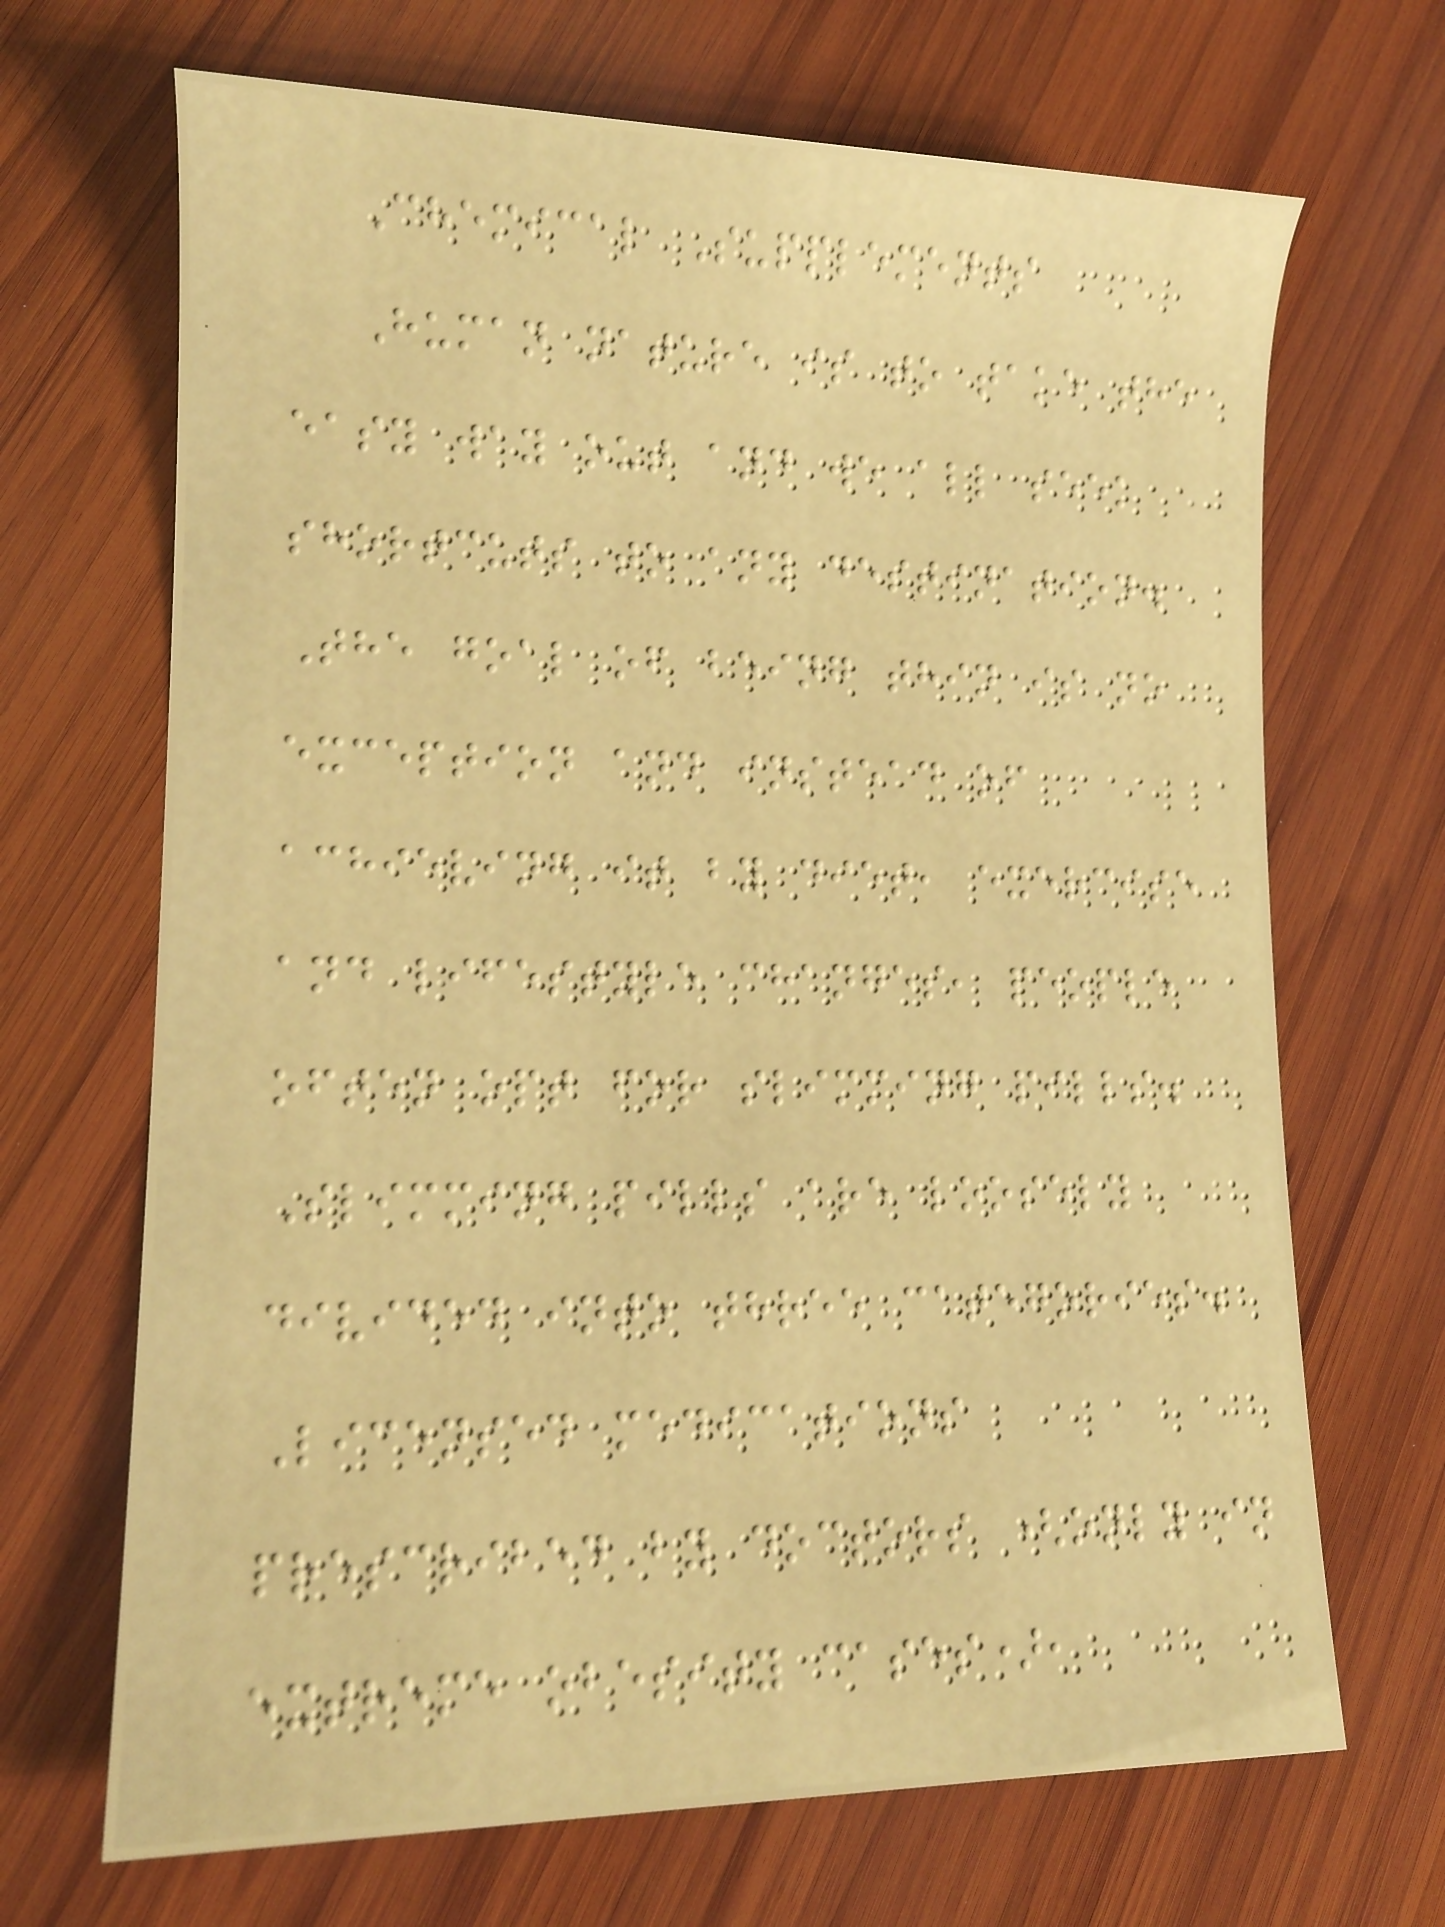Chemical Supplements
Human nature is to take the
easy way out and we all seek
shortcuts to any destination.
The goal of being thin is no
exception and instead of
achieving it by diet, exercise
and lifestyle changes, people
often opt for slimming pills.
Slimming pills are loosely
divided into three categories.
Licensed medications
prescribed by doctors (only in
extreme obesity cases),
